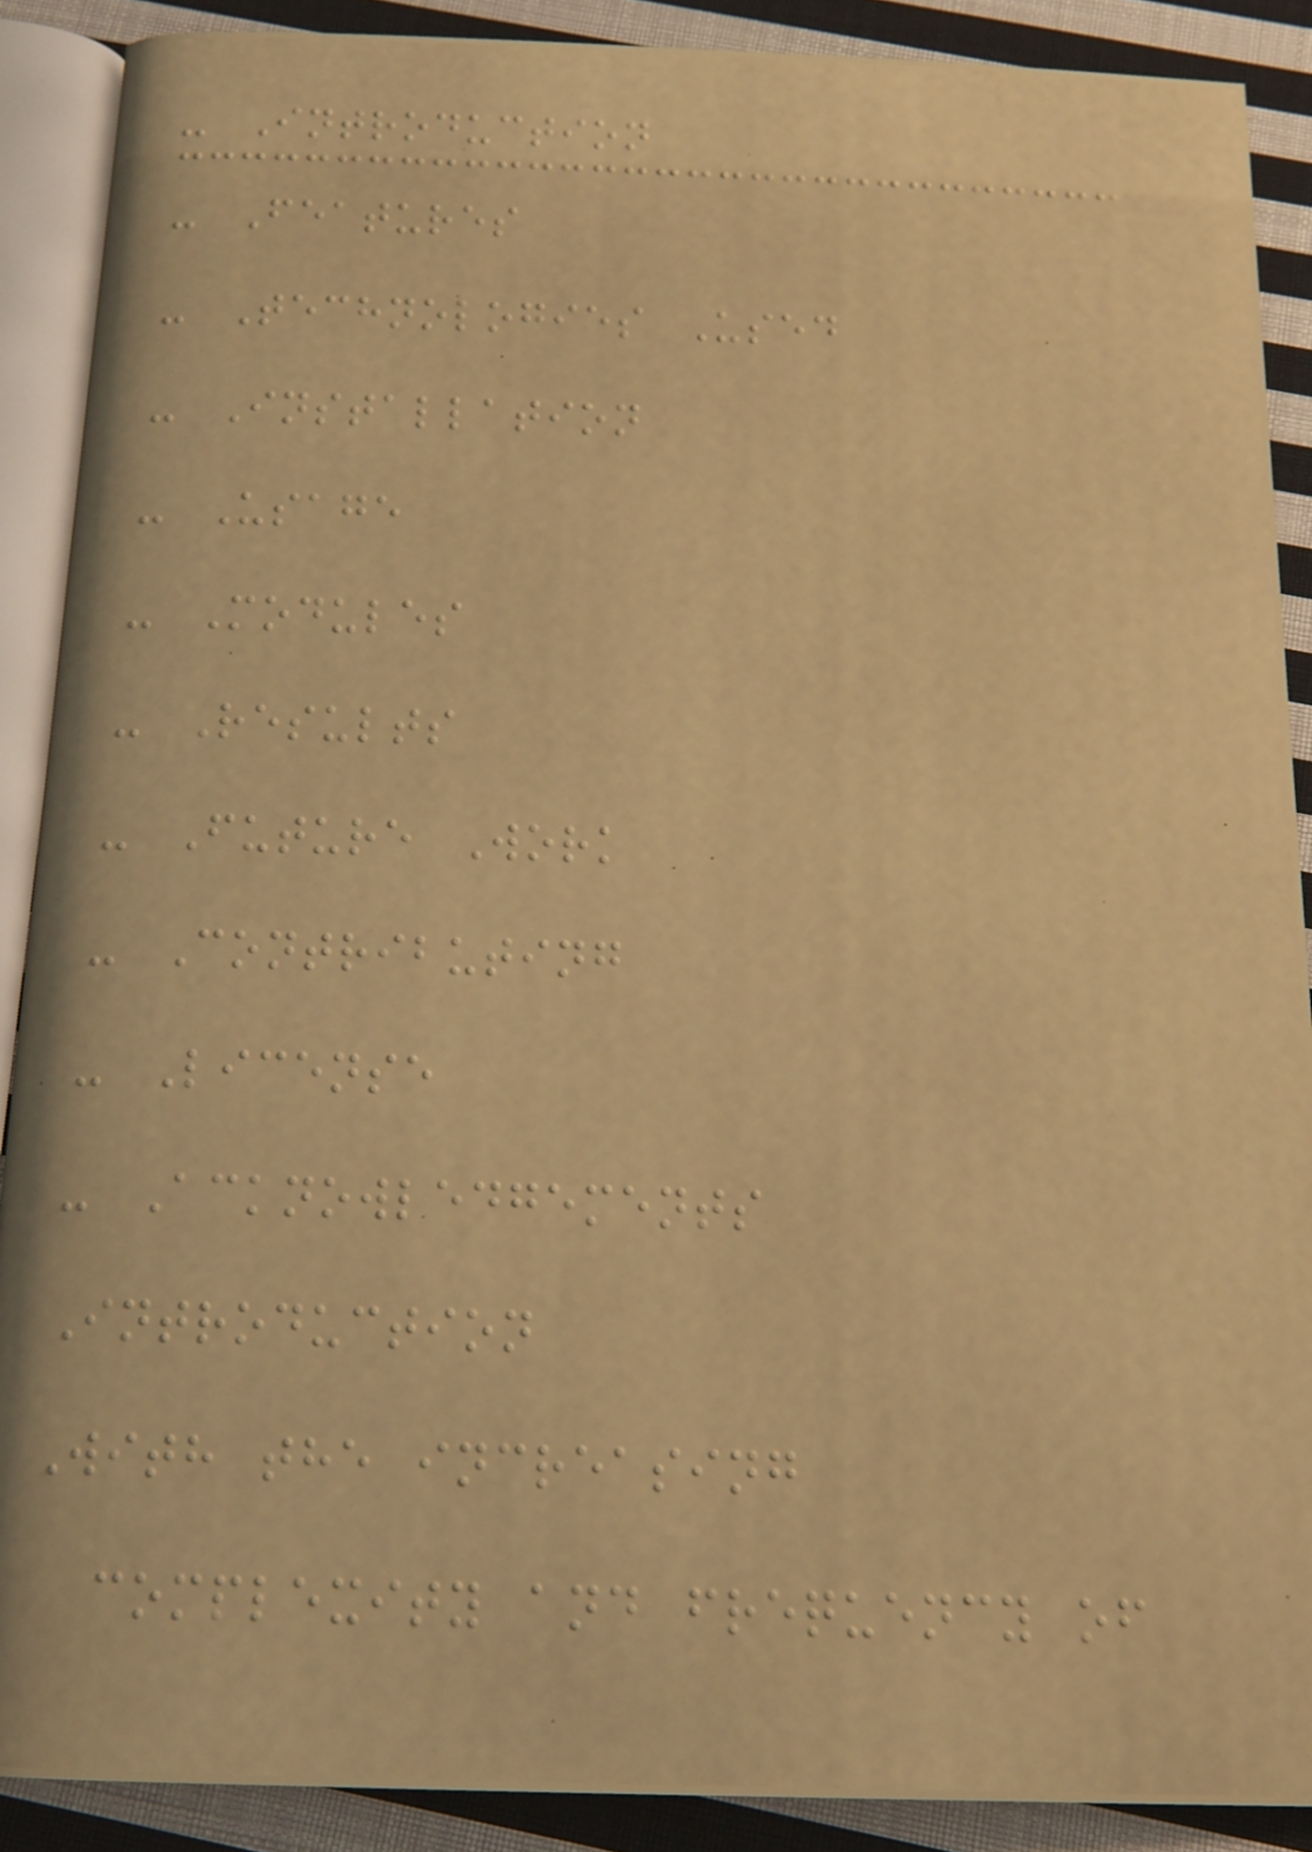- Introduction
- Features
- Technologies Used
- Installation
- Usage
- Modules
- Results
- Future Work
- Contributing
- License
- Acknowledgements
Introduction
With the increasing
complexity and frequency of
